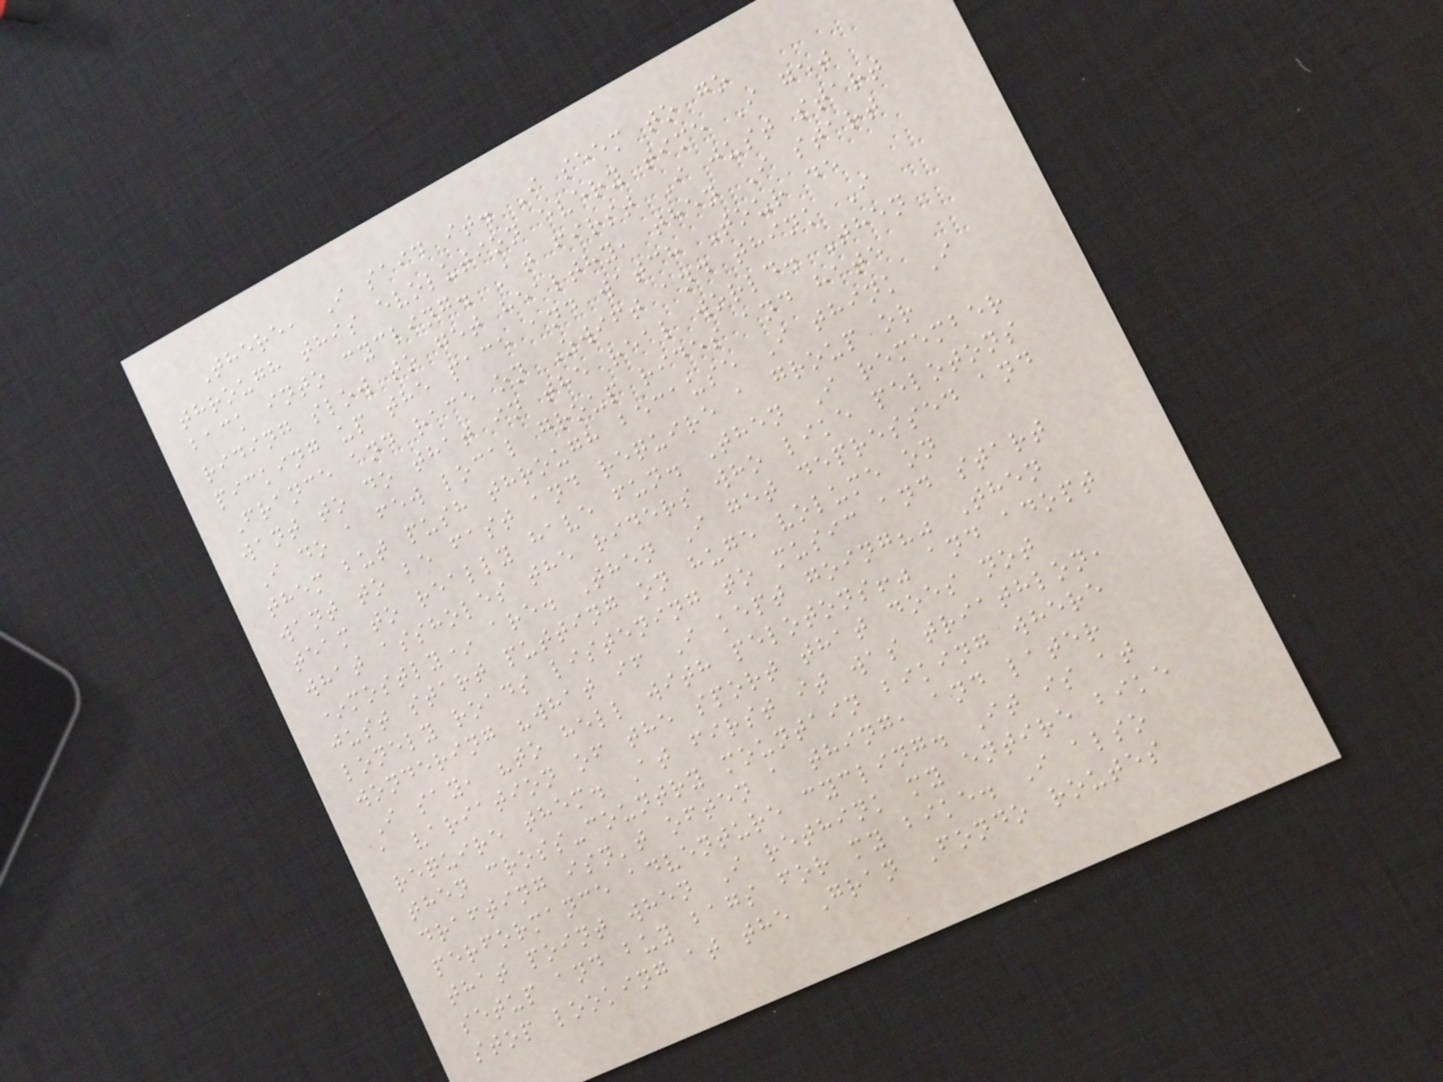There, I said it. I seem to go
through this evolution every time I get
back into cycling. At first I just start
riding slow to get healthy, then I start
picking up the pace and watch Tour de
France and race on Zwift and think I
want to do that in the real world. Then
I do a few local group rides and hate
them but push through because I think I
want to be fast and require a group or
team to really have fun. Then I remember
what assholes the riders who like pelotons
*mostly* are. Then I get depressed and
just start putting on huge volume on
lonely roads listening to music and start
wondering "what if I kept going?" Then
I say, "to hell with pelotons!" and adopt
a variation of the sport that does not
require them. At first it was triathlon,
then cross-country mountain biking where
drafting isn't often a thing, and later
performance adventure cycling. It is at
that point when I rethink my entire bike
setup and buy bags for my bike. I also
stop looking at the Gran Fondo routes
